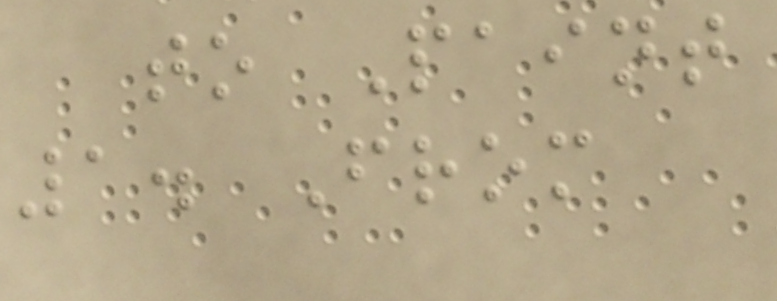to Paint
1. From
